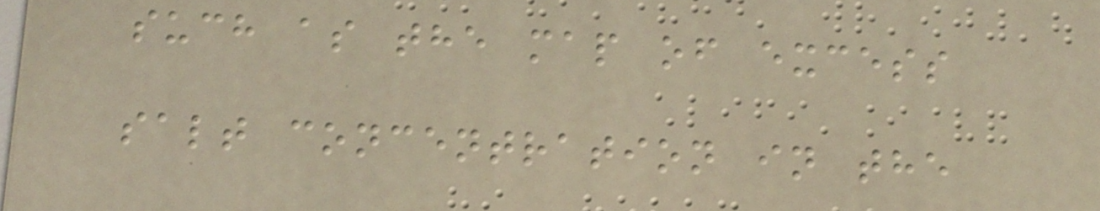such as the map of excess
salt concentration in the
